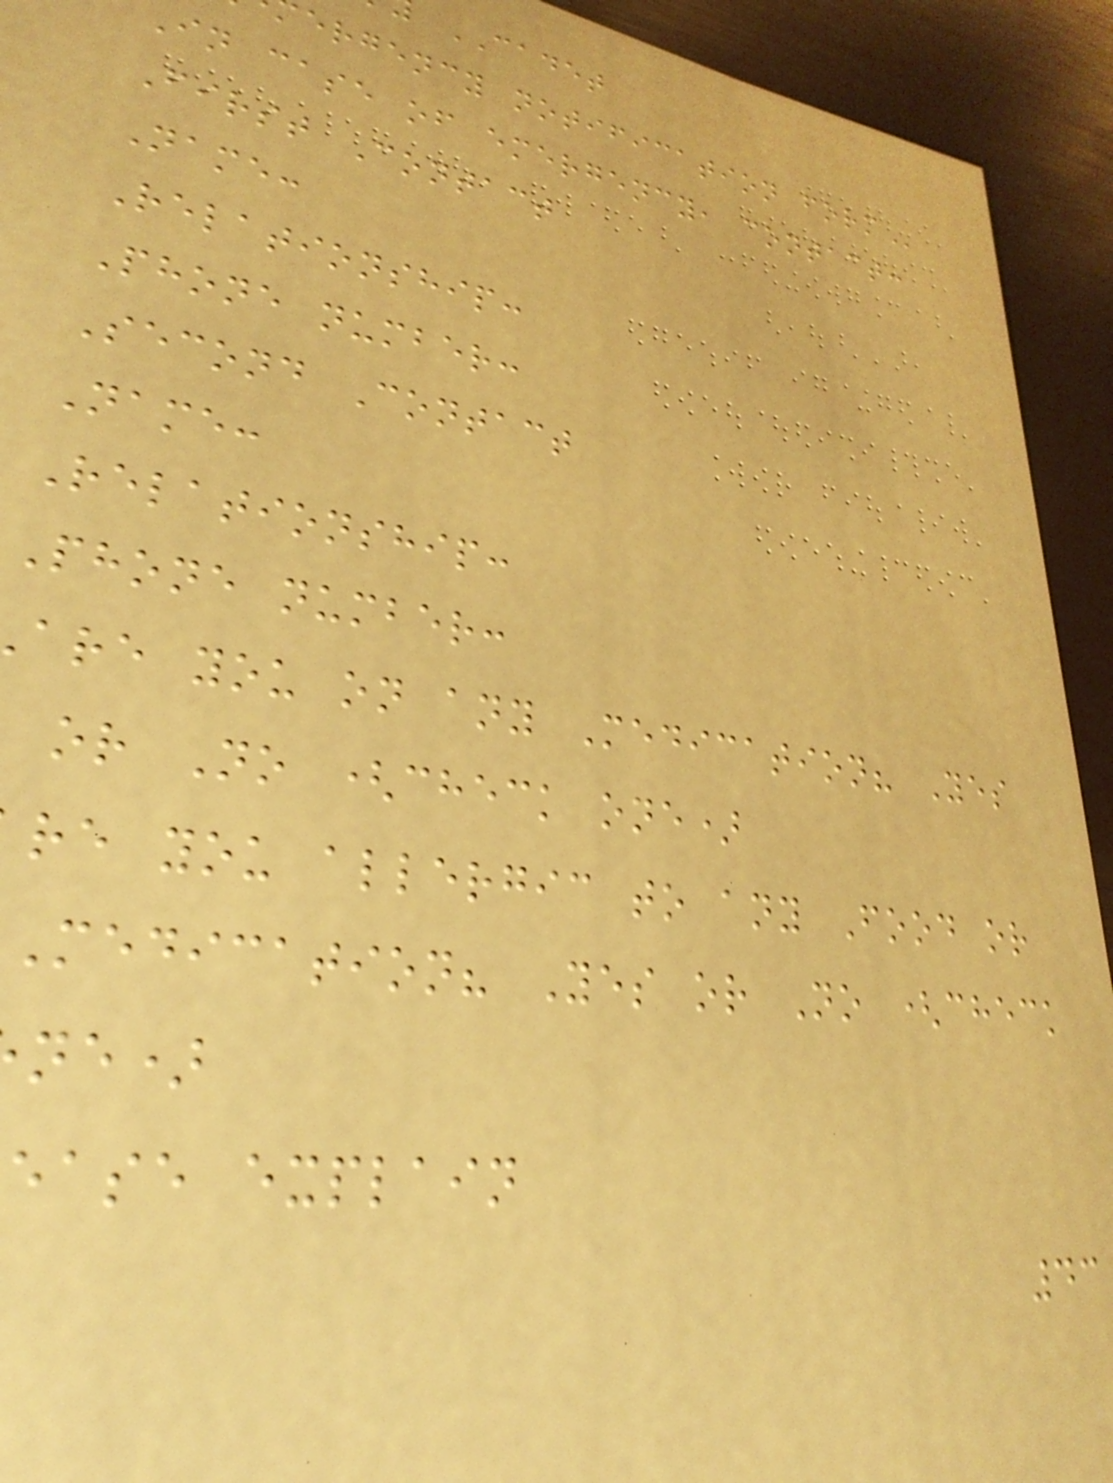CADET
ergency notification
In case of emergency, contact:
First Contact
Name:
Relationship:
Phone number:
Second Contact
Name:
Relationship:
Phone number:
are you on any Medication? Yes
or No (check one)
re you allergic to any Food or
Medication? Yes or No (check
ne)
ease explain
43
